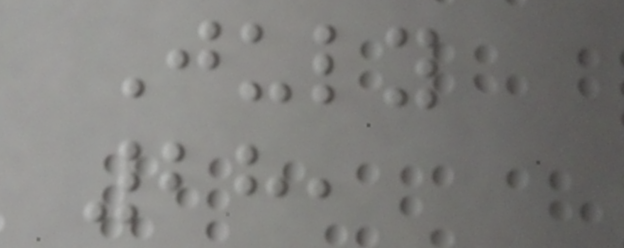July
28,
